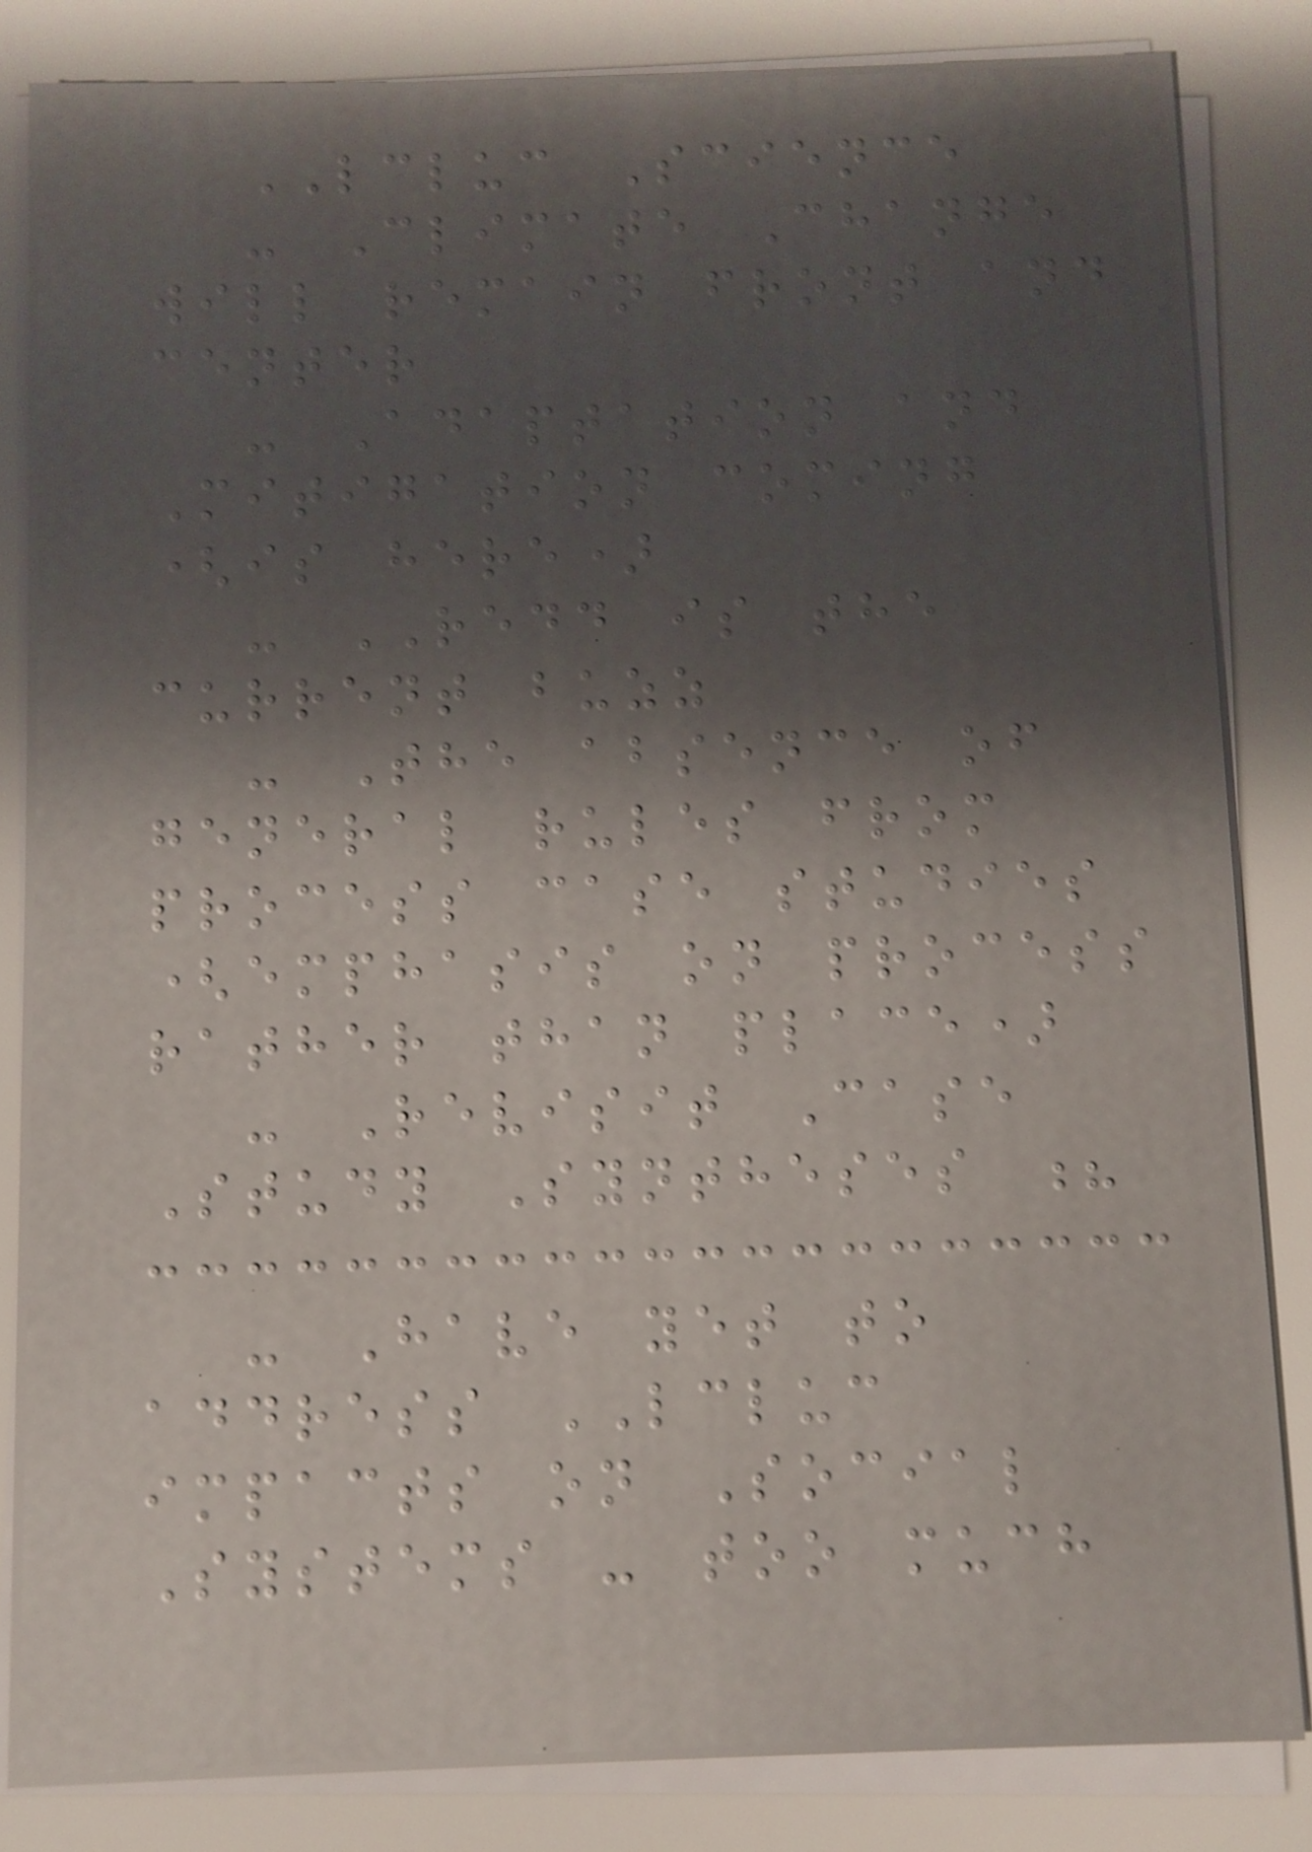LCLUC Science
- Climate Change
will remain front and
center
- Adaptation and
Mitigation coming
(is here)
- REDD is the
current buzz
- The absence of
general rules from
process case studies
(emphasis on process
rather than place)
- Revisit Case
Study Syntheses ?
- Have yet to
address LCLUC
impacts on Social
Systems - too much
